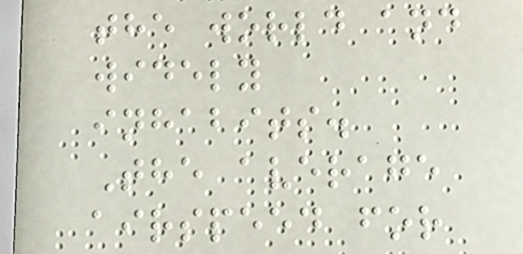the world and
widely
inhabits.
The average
airspeed for
